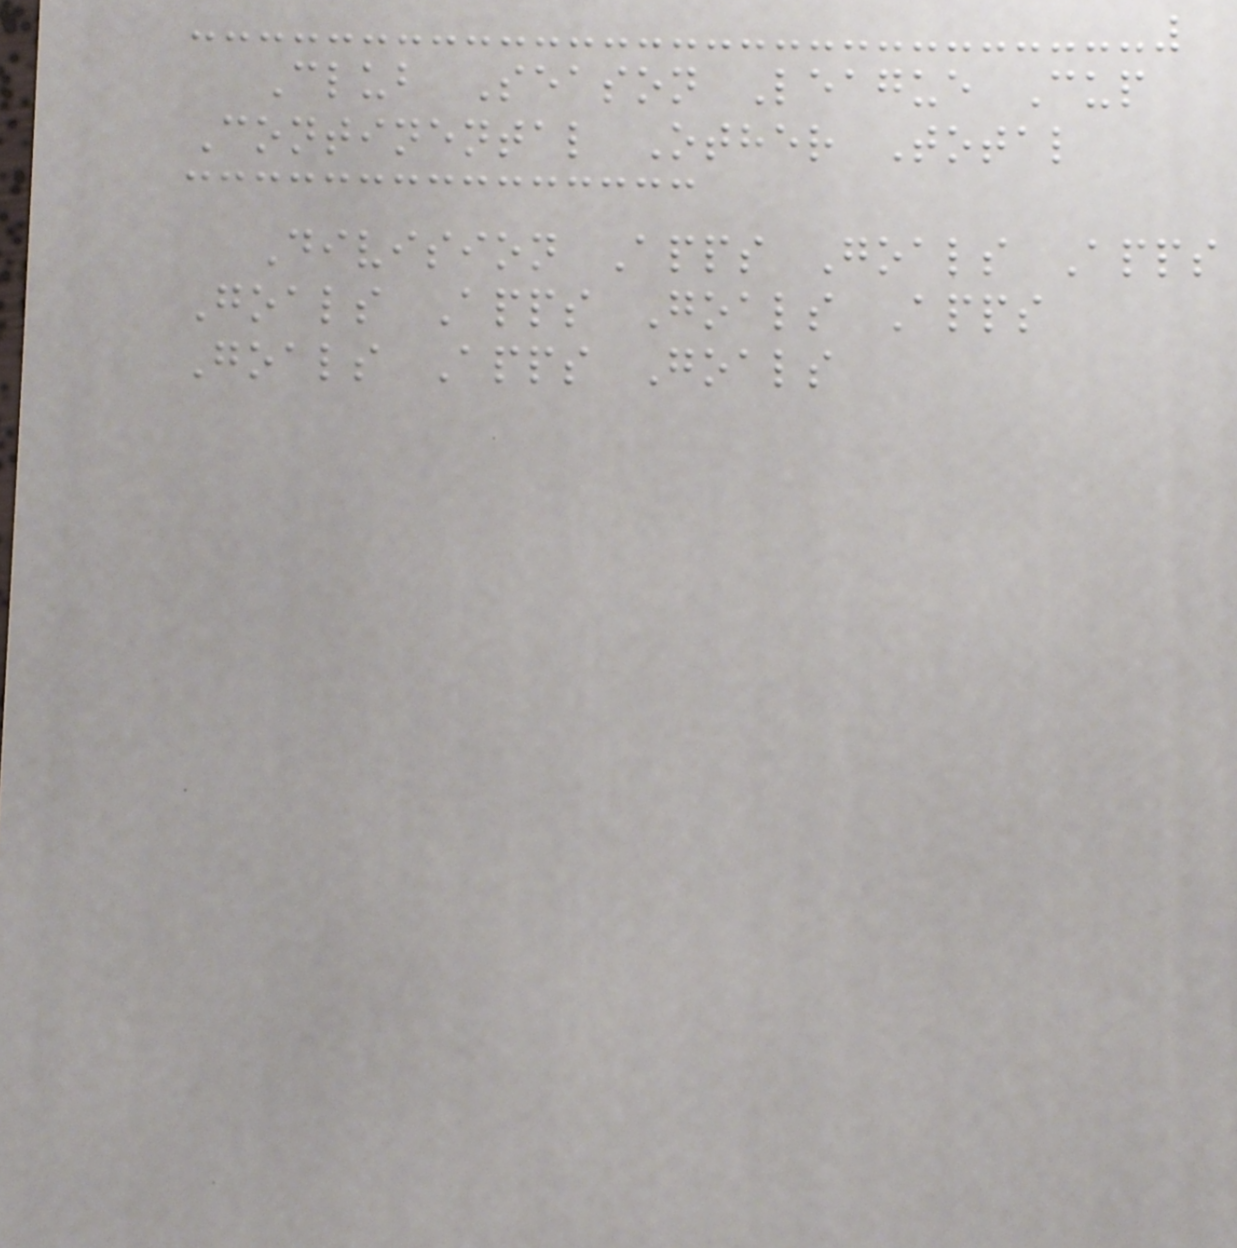Club Season League Cup
Continental Other Total
Division Apps Goals Apps
Goals Apps Goals Apps
Goals Apps Goals
